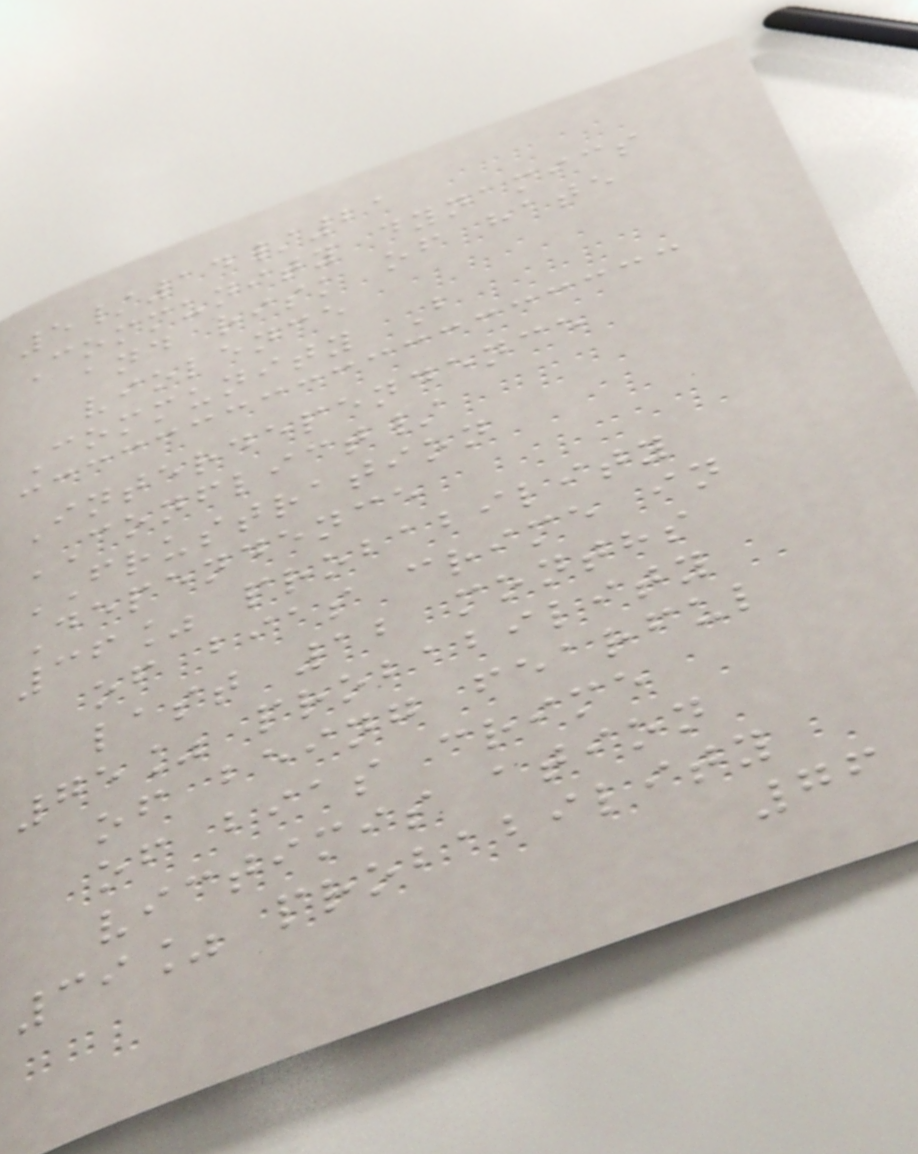5/14/21
Community dynamics
and risk of hate
violence
Community B
Interdependence
CONFLICT/
FRUSTRATION
Dependence
36% probability
of bias crime in
last 12 months
75% probability
of being fearful
of bias crime
victimis ation
39% probability
76
